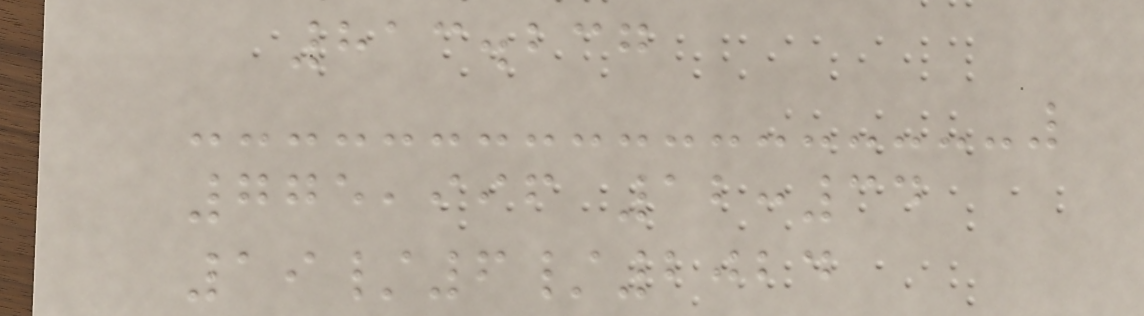813.237
775,996 12:34
19/6/2024
